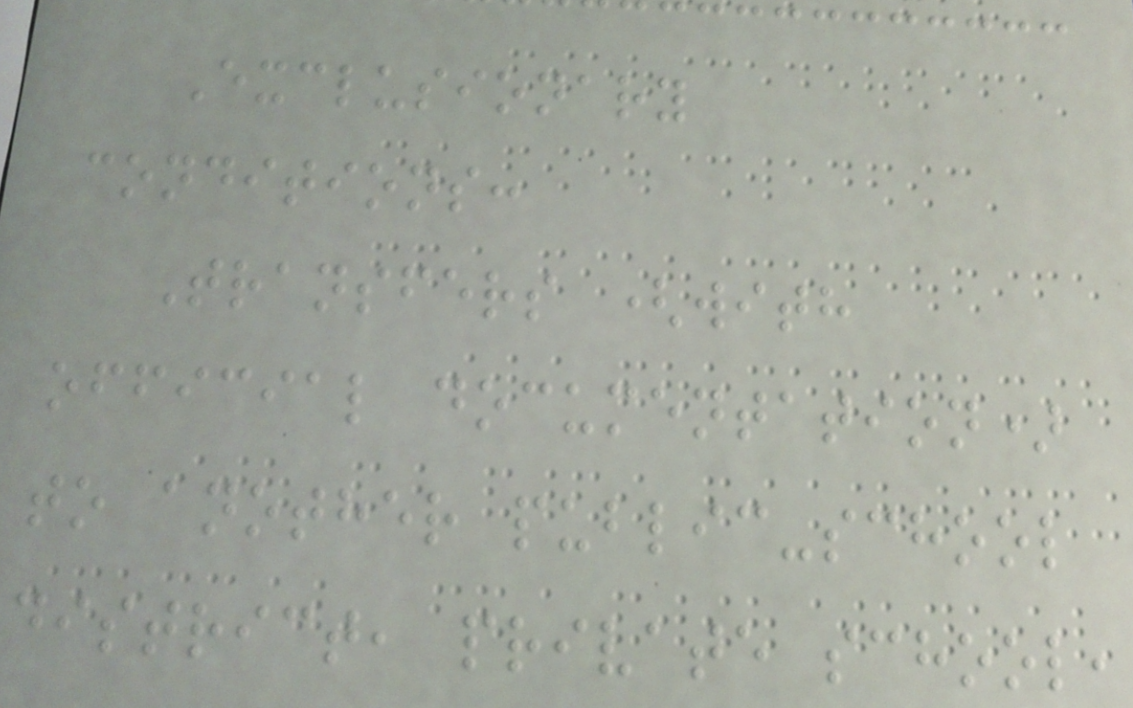Exclusionary
conditions:
Transfers (with
official documentation)
to another public-school
district, private school,
